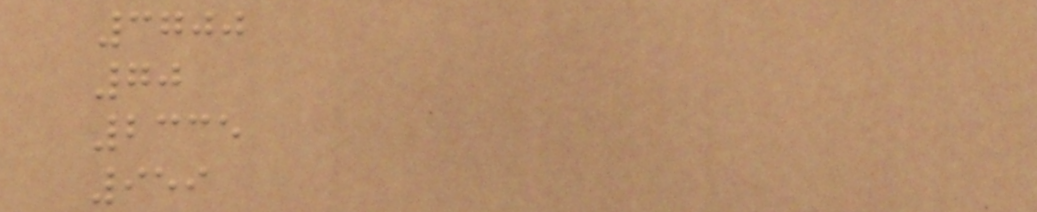3700
70
2335
959
